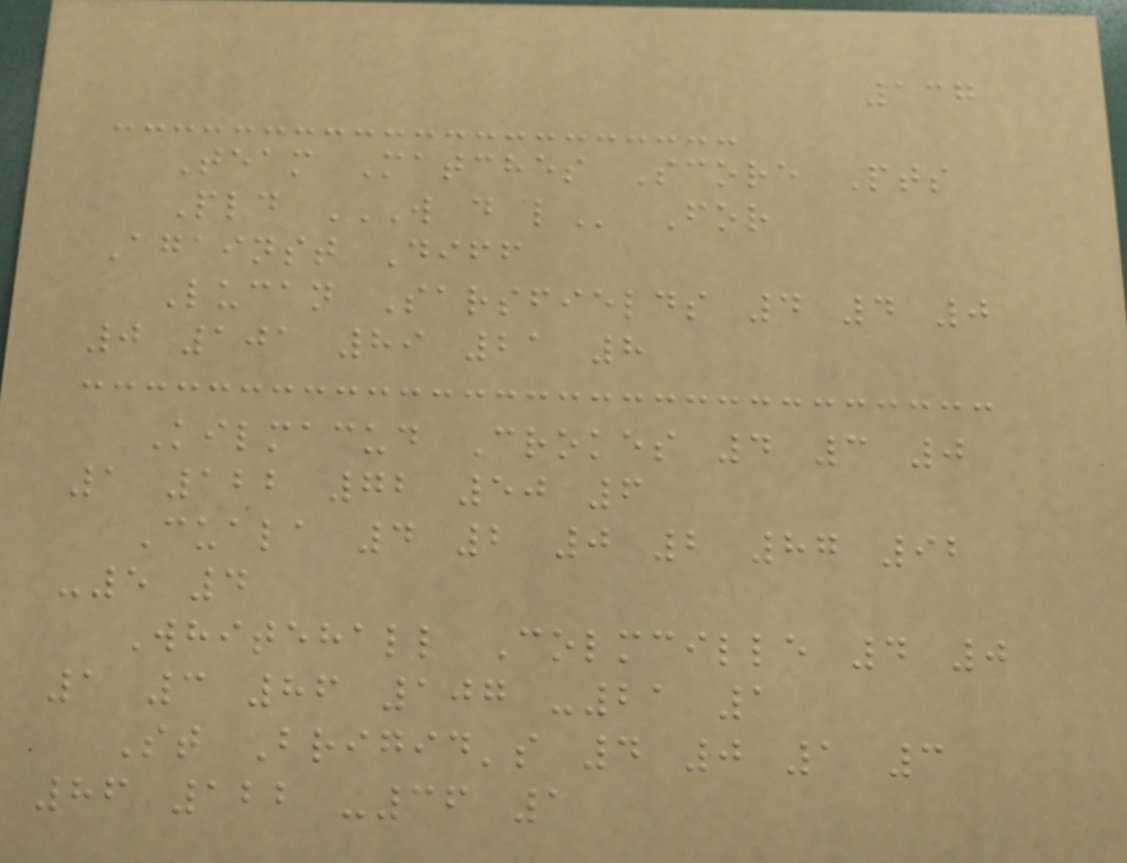137
Team Matches Score Pts
Pld W D L For
Against Diff
Lucan Sarsfields 4 4 0
0 101 89 21 8
Kilmacud Crokes 4 3 0
1 122 72 50 6
Cuala 4 2 0 2 87 92
-5 4
Whitehall Colmcille 4 0
1 3 86 107 -21 1
St Brigid's 4 0 1 3
86 122 -36 1
